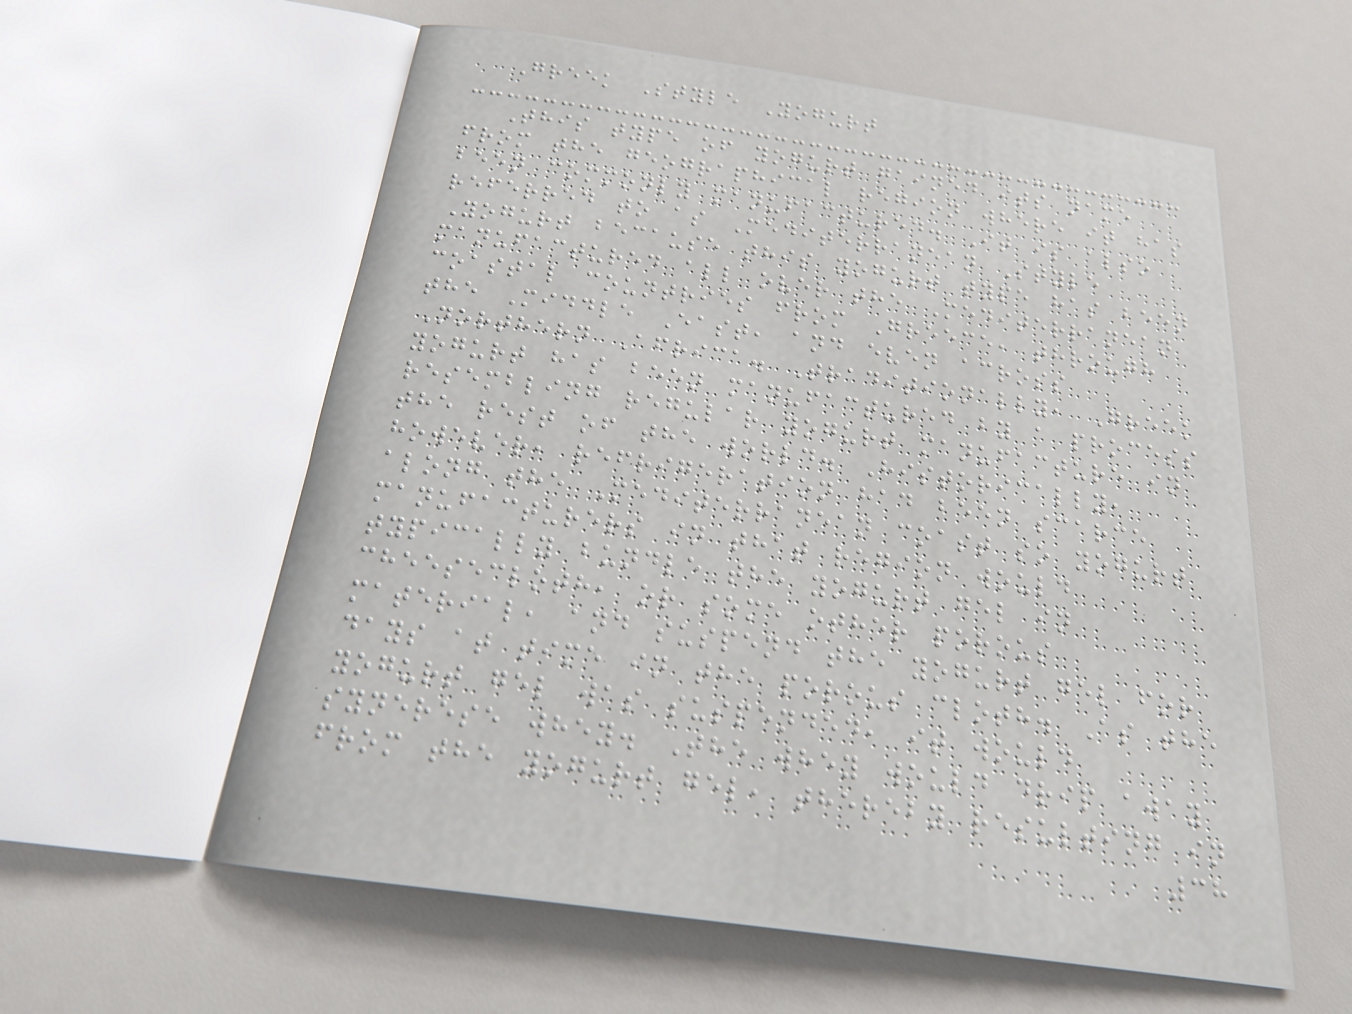Greek Style Yogurt
This type of yogurt gained its name
from the geographical region where it has
been commonly manufactured. It is also
referred to as Mediterranean Style
Yogurt because this yogurt type has been
manufactured all over the Mediterranean
coastal countries from Greece, through
the Middle East, and even across
Northern Africa. Traditionally, Greek
yogurt has been manufactured by a process
resembling regular yogurt manufacture in
the rest of the world. Historically,
however, refrigeration had been scarce
along the Mediterranean coast so yogurt
manufacturers in that region would
typically bundle the yogurt gel in
cheesecloth, or some other porous
material, and suspend the yogurt gel for
days at time in the porous cloth. As the
yogurt gel was suspended, it would
synerese whey. The whey would drip away
from the yogurt gel, thereby resulting in
38
